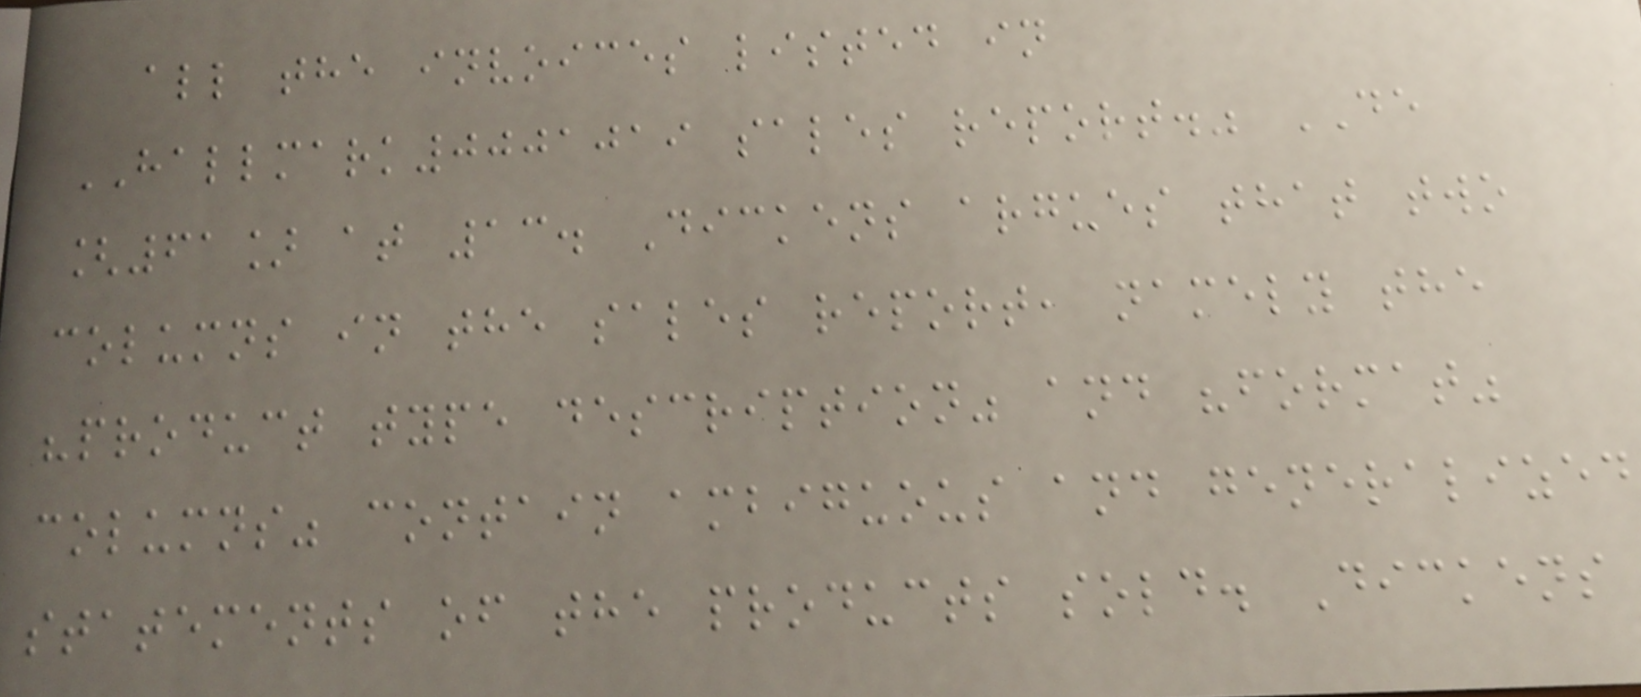all the invoices listed in
HALLMARK0001019 sales report." DE
[61] at 13. Dickens argues that two
columns in the sales report, namely the
"product type description" and "format"
columns" contain ambiguous and generalized
statements of the products sold. Dickens
